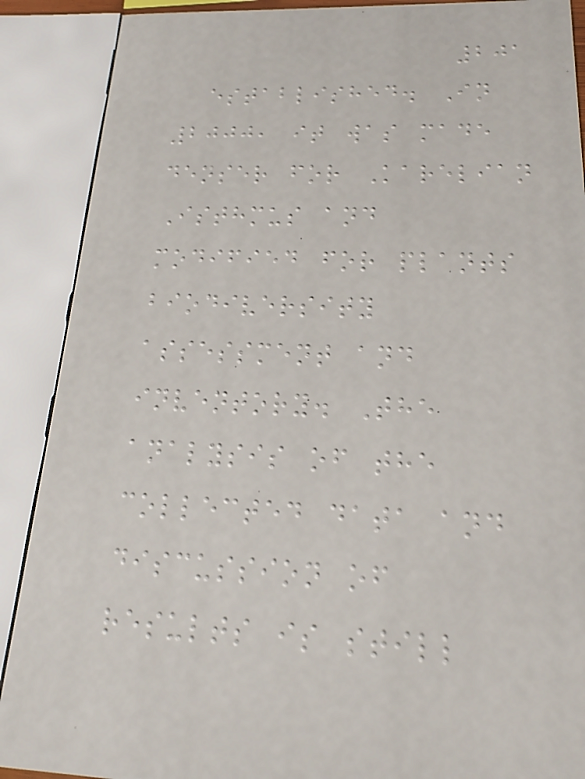201
established. In
2000, it was made
denser for Karelian
Isthmus and
modified for plants
biodiversity
assessment and
inventory. The
analysis of the
collected data and
discussion of
results is still
